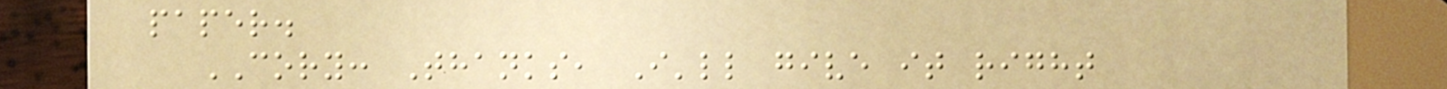paper.
CORY: Thanks, I'll give it right
